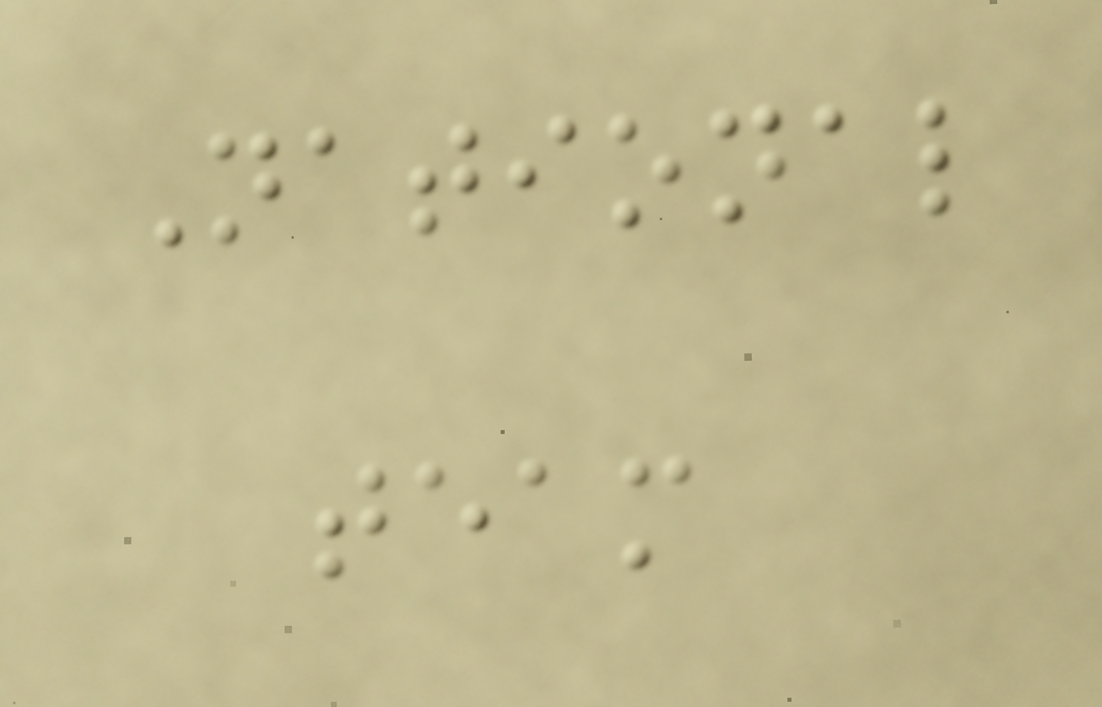National
team
